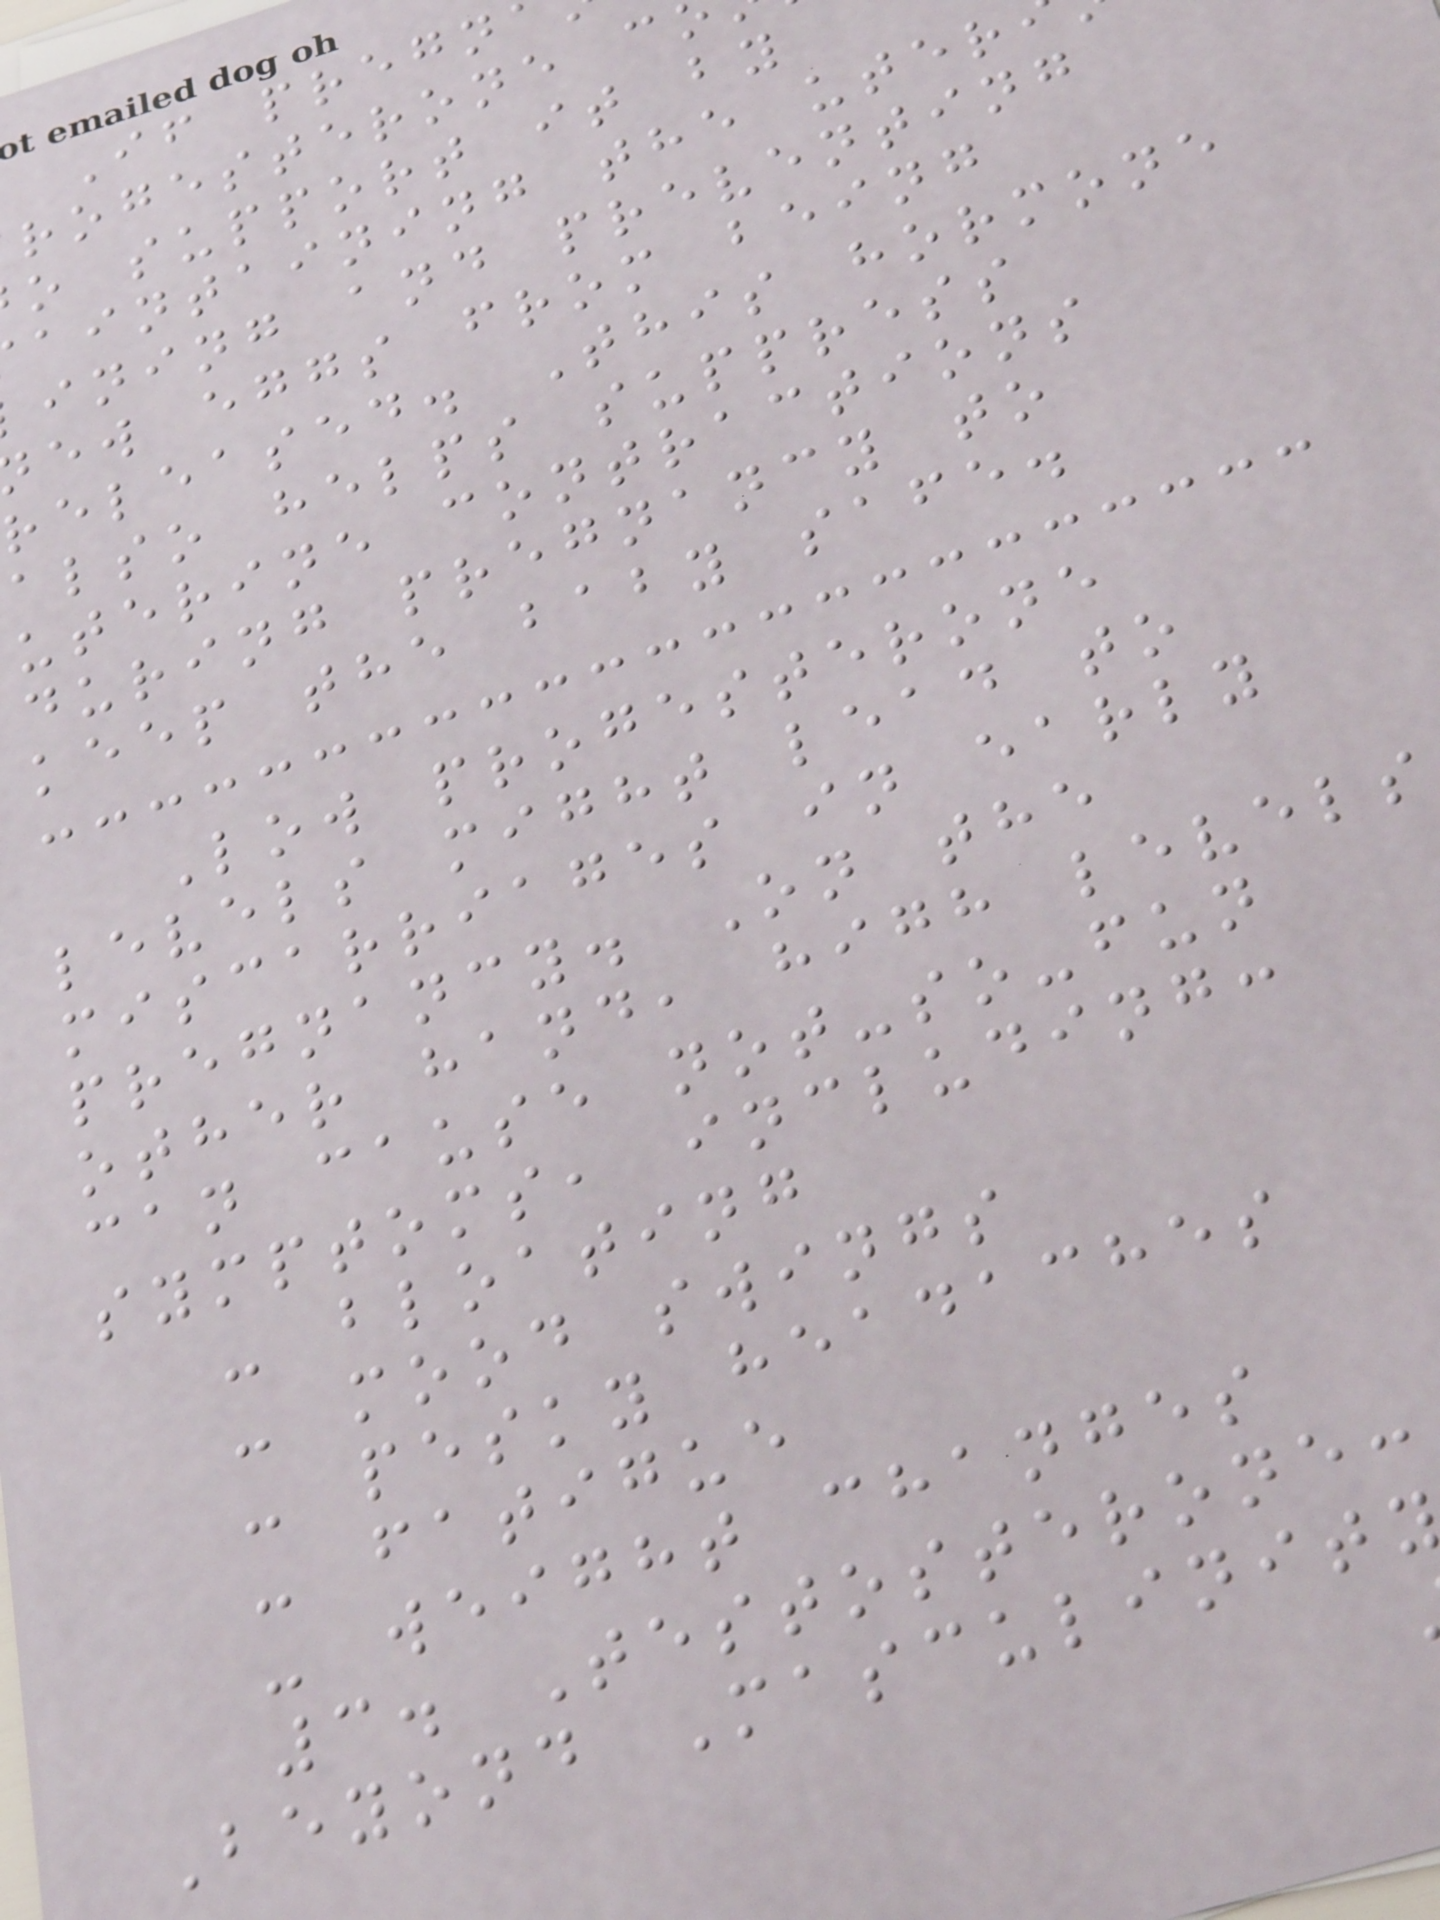If pregn
rogesterone c
o support it by
aintaining the uter
ining and preventing
ew eggs from being
released. This hormone
also helps suppress
uterine contractions
during pregnancy to
keep the baby safe.
Low progesterone
levels might lead to
miscarriages in early
pregnancy. On the
other hand, high levels
can cause not-so-fun
symptoms, including:
- bloating
- mood swings
- pesky headaches
- fatigue
- weight changes
3. Testosterone:
Beyond Masculinit
